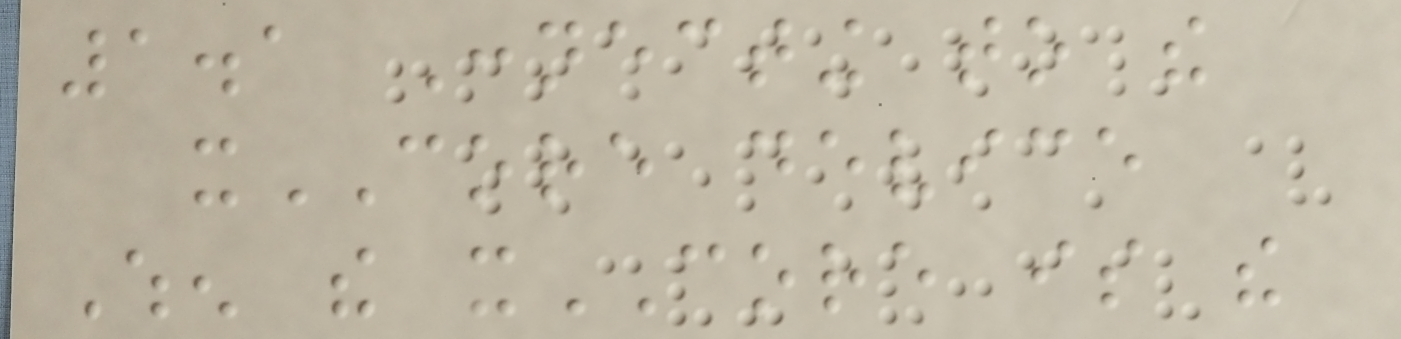1.1 Connecting to the
xCORE device
When the xCORE is the
